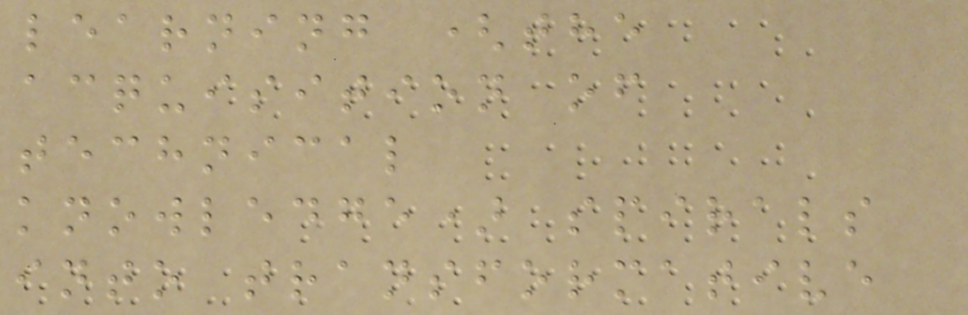learning (the
acquisition of
technical
knowledge) spirals
into transformative
